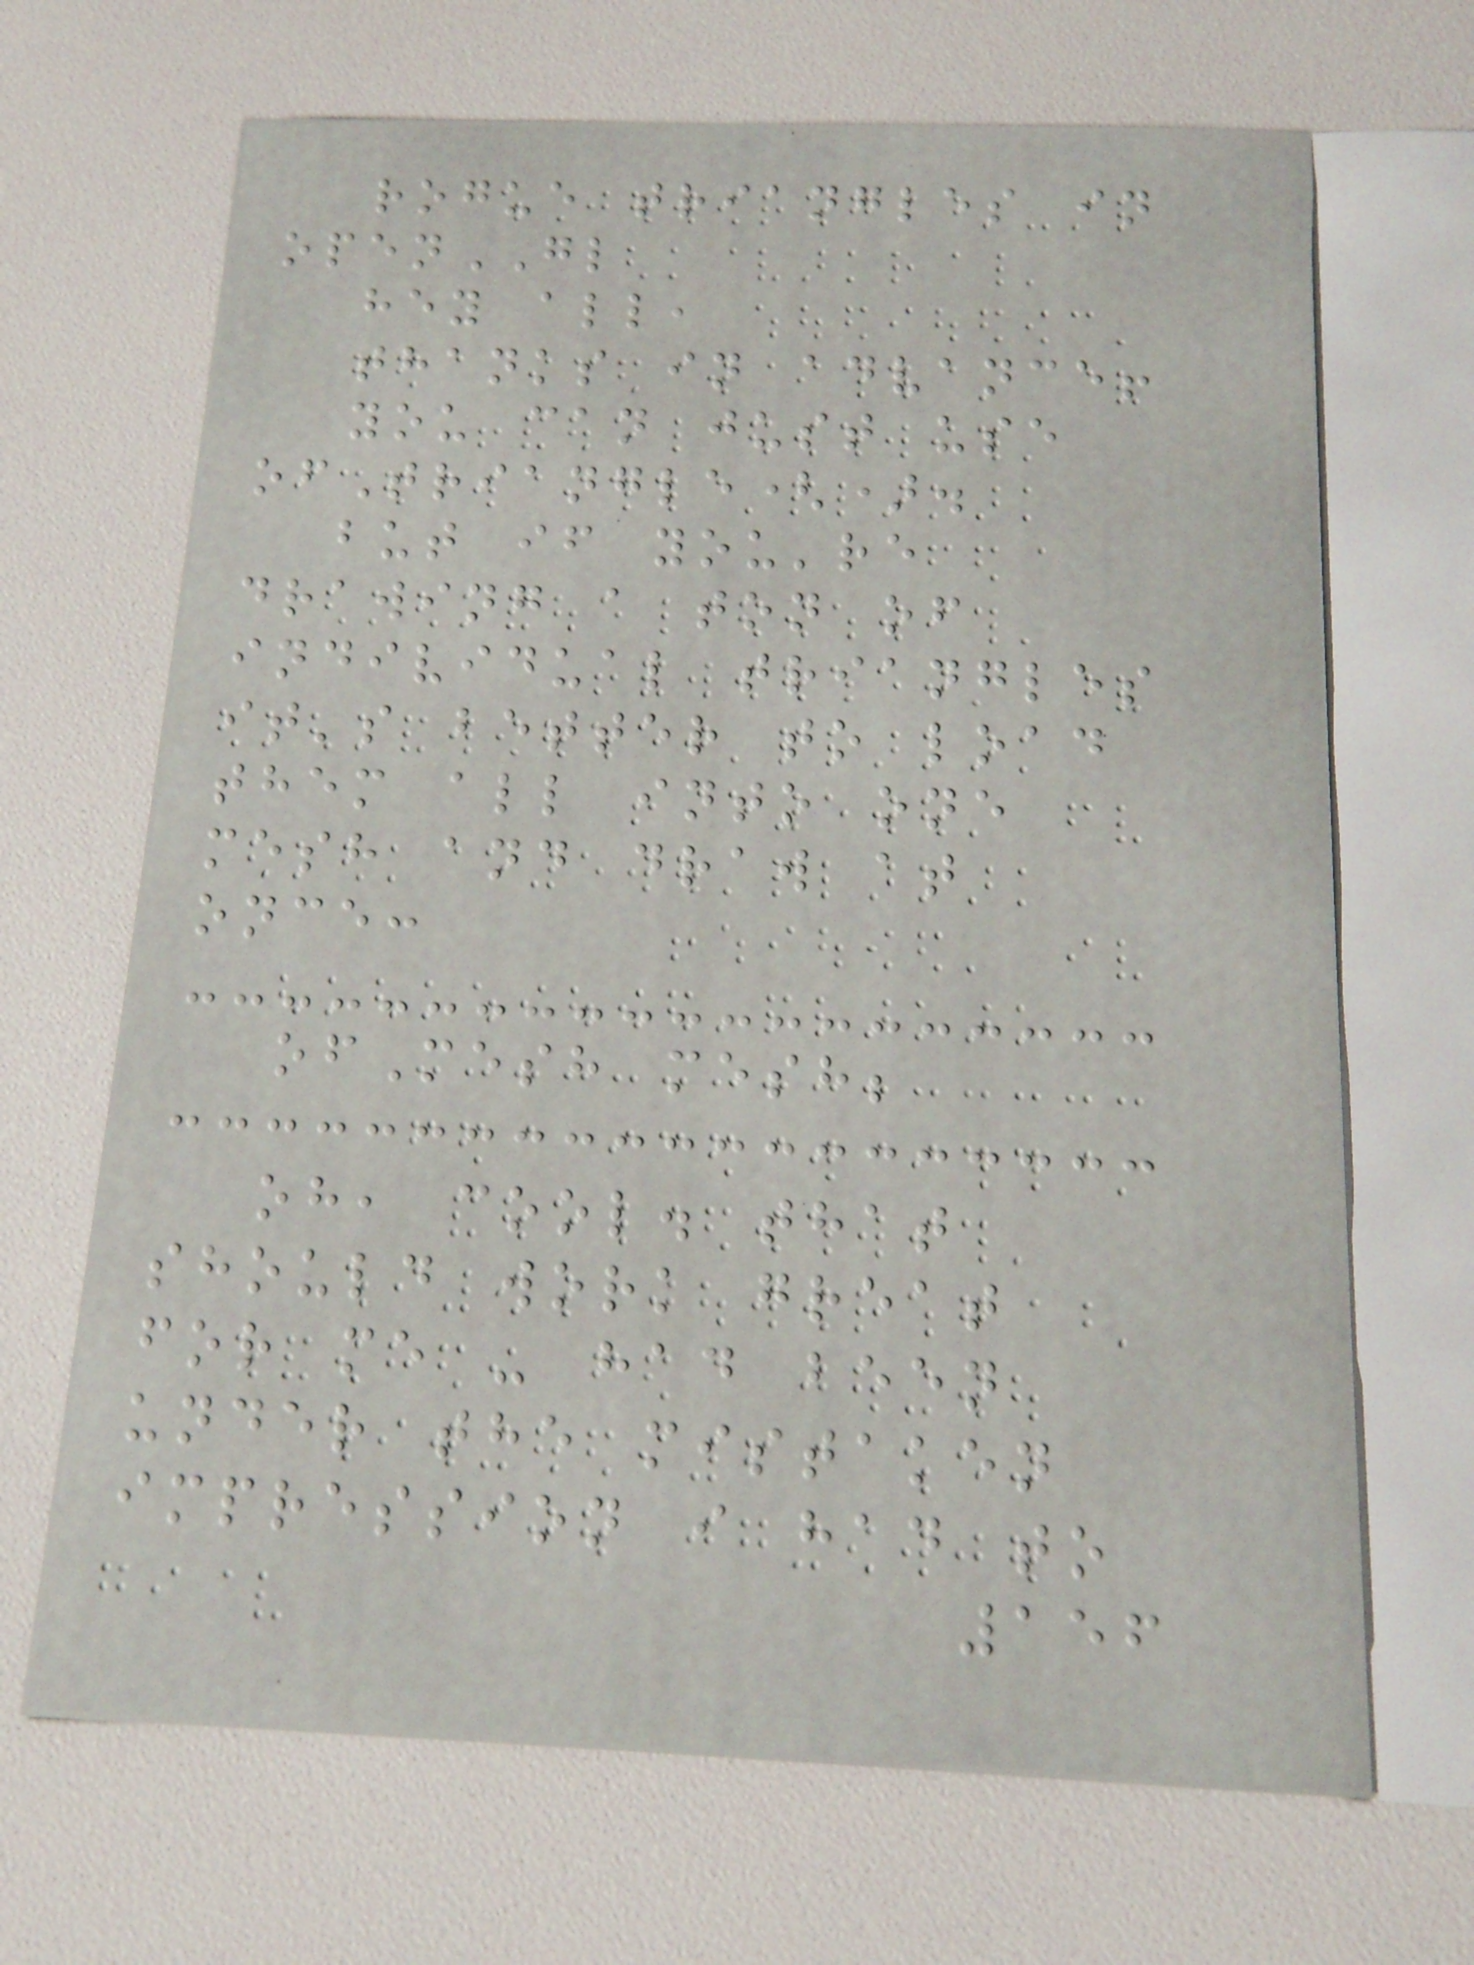rogue triangles in
openGL
hey all,
thanks in advance!
you can just use
ofTriangle().
but if you're
drawing a ton of
individual triangles
it's better to load
them all into one
mesh and draw at
once:
ofMesh mesh;
oh, cool. that
should work great
for me - had been
under the mistaken
impression i had to
156
